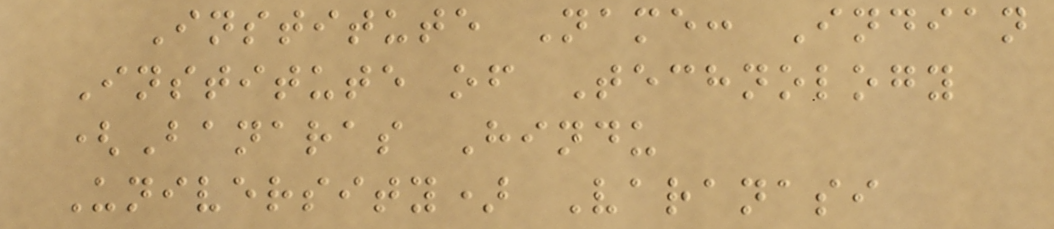Institute Name: Indian
Institute of Technology
(Banaras Hindu
University) Varanasi
